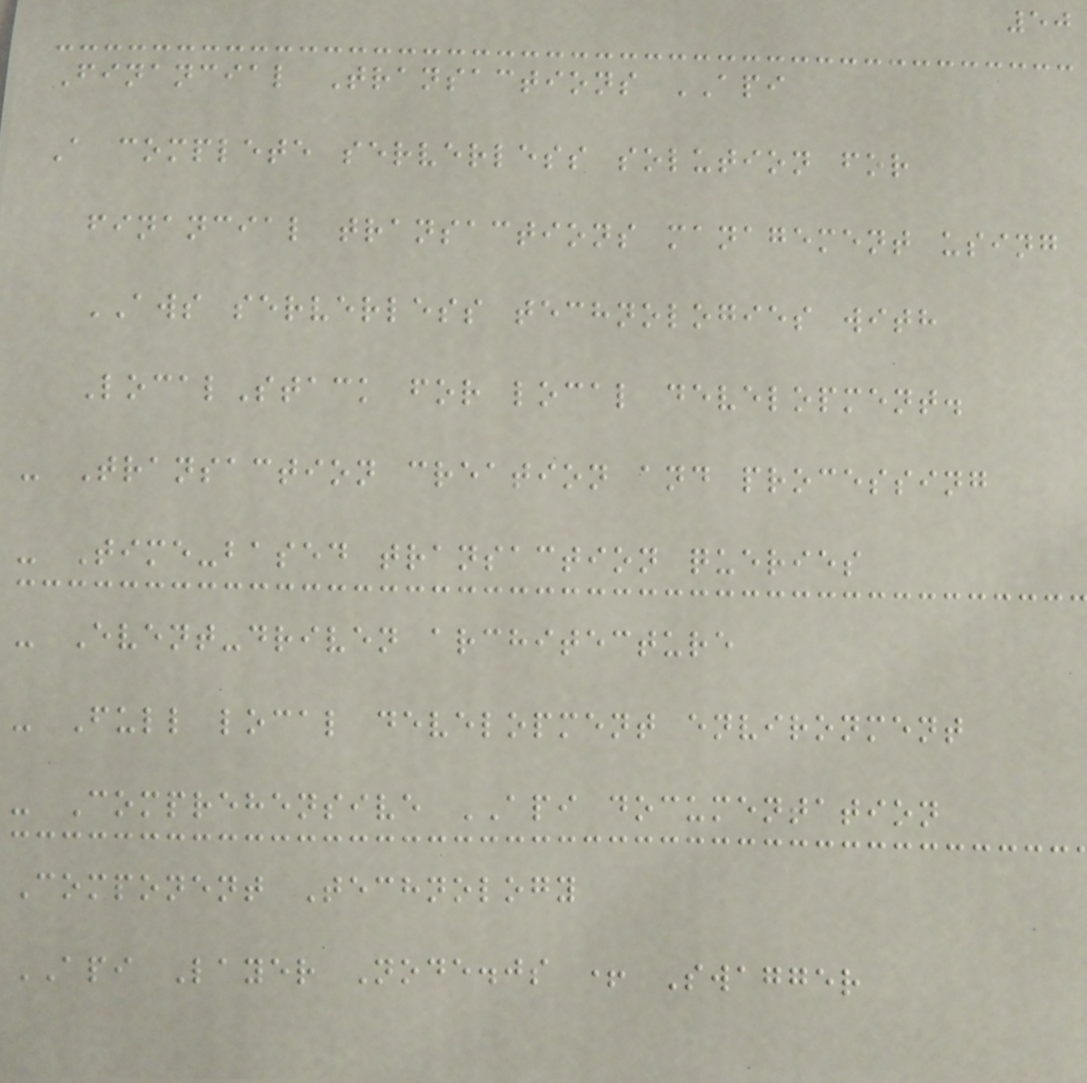50
Financial Transactions API
A complete serverless solution for
financial transactions management using
AWS serverless technologies with
LocalStack for local development.
- Transaction creation and processing
- Time-based transaction queries
- Event-driven architecture
- Full local development environment
- Comprehensive API documentation
Component Technology
API Layer Node.js + Swagger
